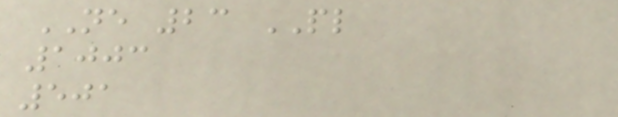NE 23 PL
1003
501
